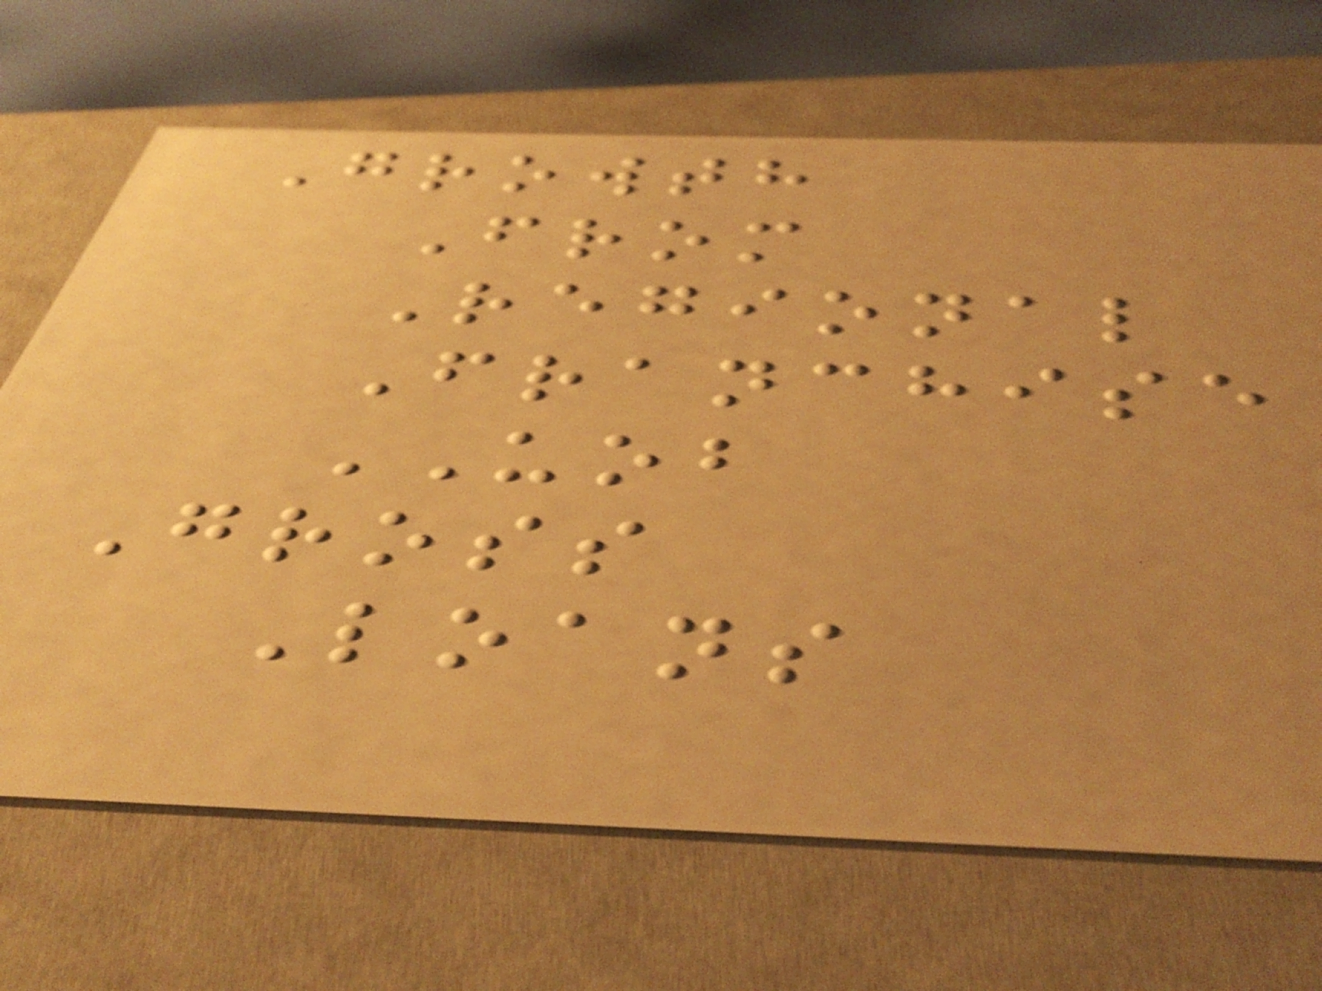Growth
From
Regional
Franchise
UOB
Gross
Loans
